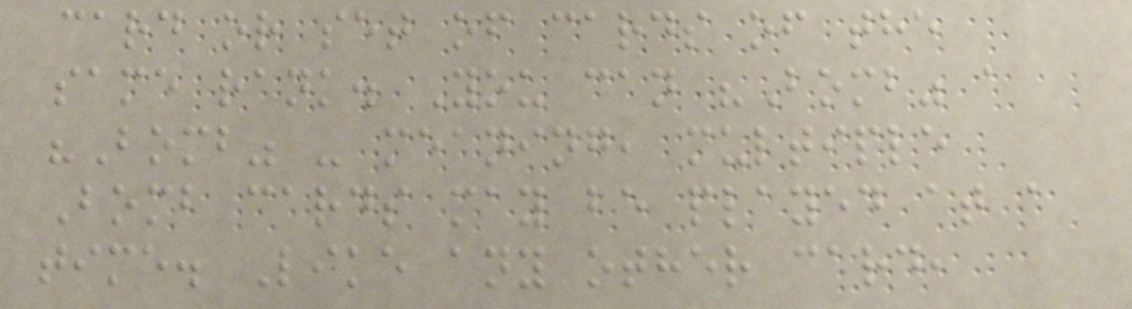card or set of cards of the
same rank. You can "Bomb" a
"Bomb" - meaning, multiple
Bomb cards may be played at a
time. Like any other card,
